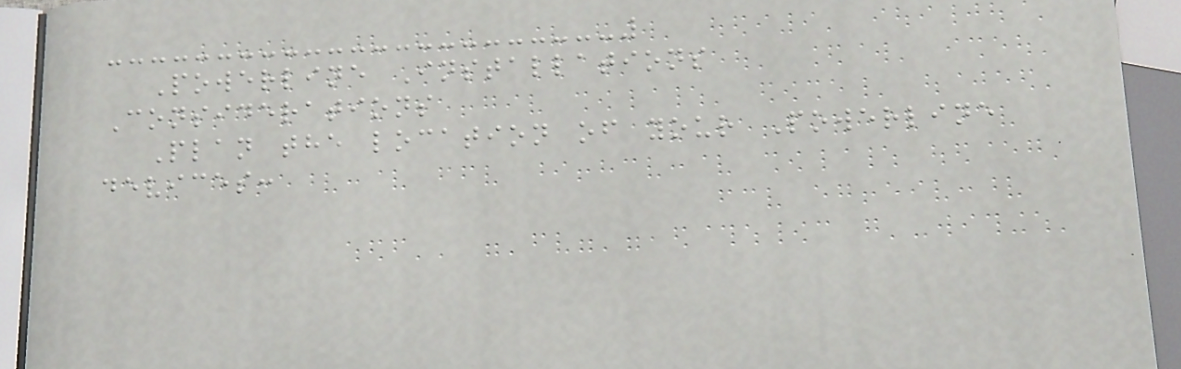Powerline Installations
Considerations
Plan the location of your Powerline
devices:
